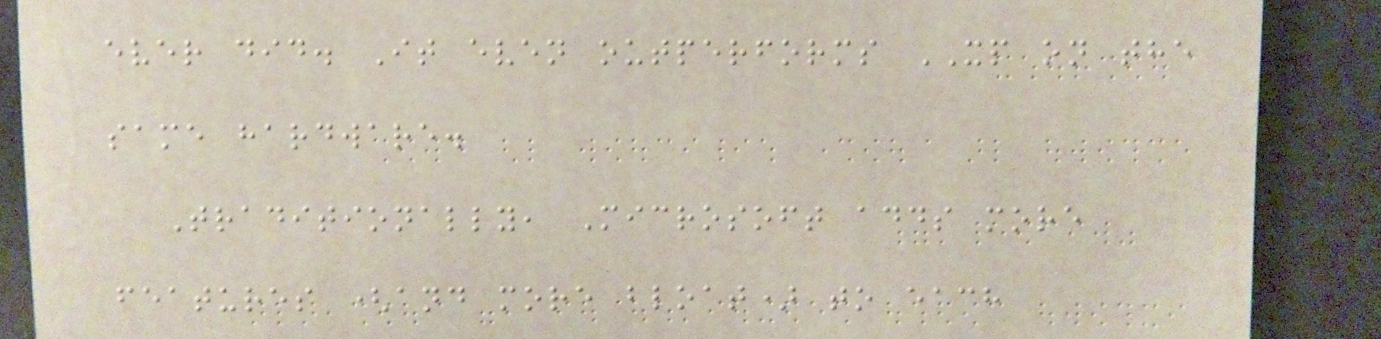ever did. It even outperforms XP on the
same hardware.
Traditionally, Microsoft adds more
features (and more bloat) to each
